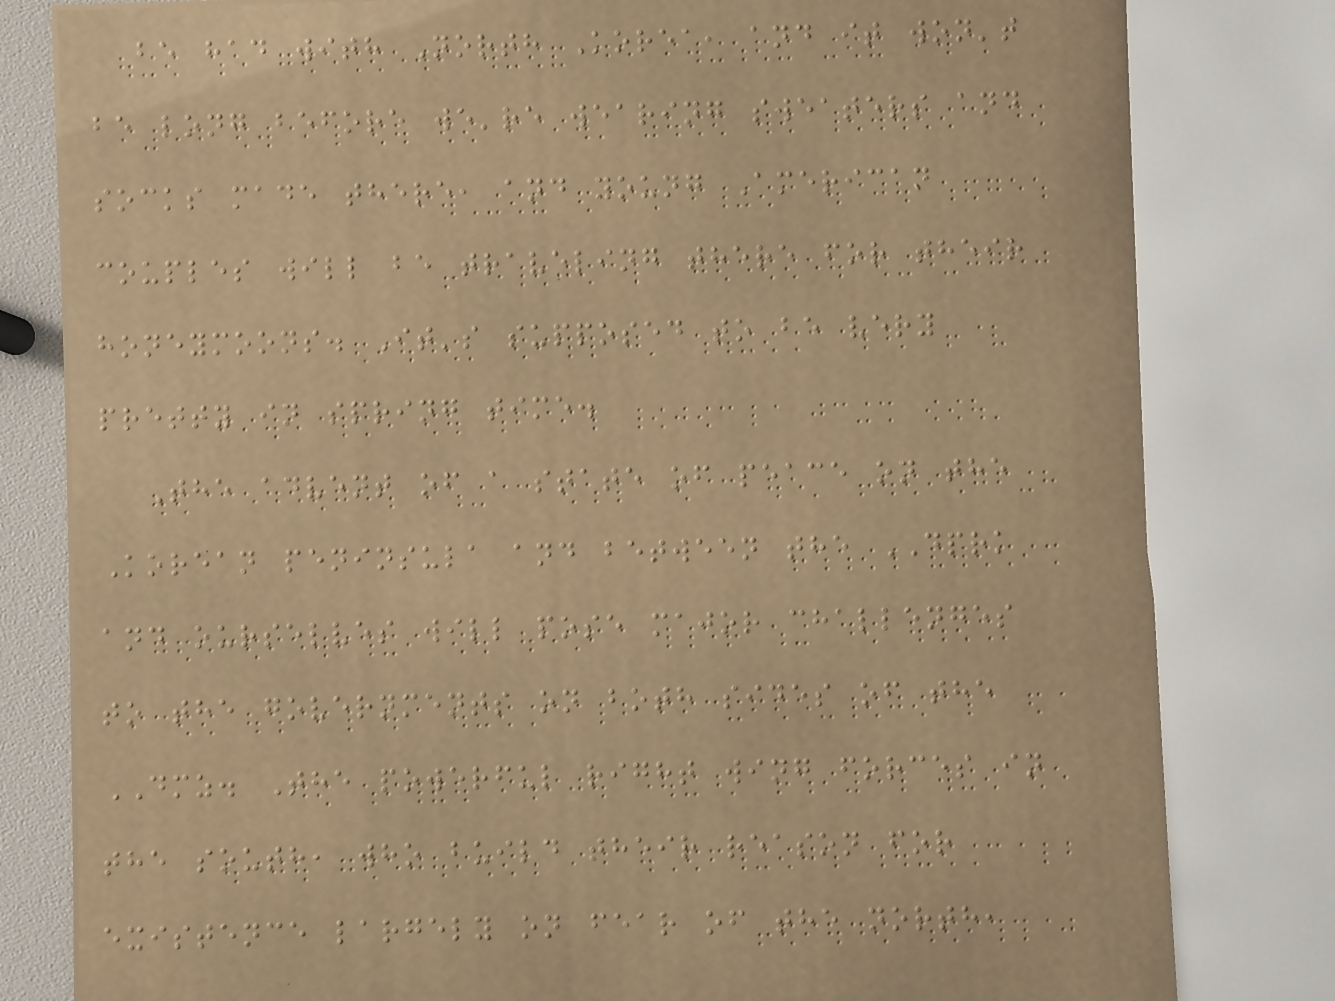be had with North Korea, and it won't
be long before we're wearing sweaters and
socks made there, and young American
couples will be traveling there for their
honeymoons. It's supposed to be very
pretty in spring time.
The advent of a state of peace on the
Korean peninsula and between the DPRK
and ourselves will pose major challenges
to the governments on both sides of the
DMZ. The powerful right wing forces in
the south, who build their reason for
existence largely on fear of the north,
